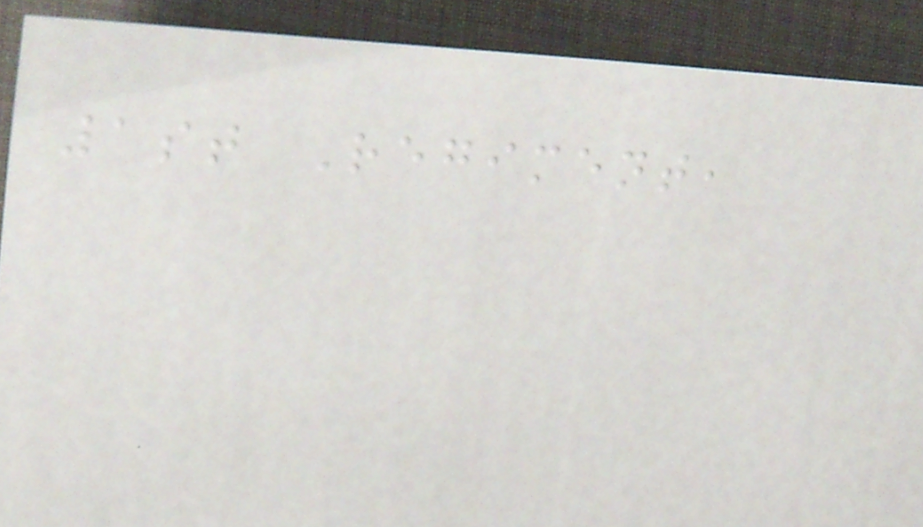1st Regiment,
